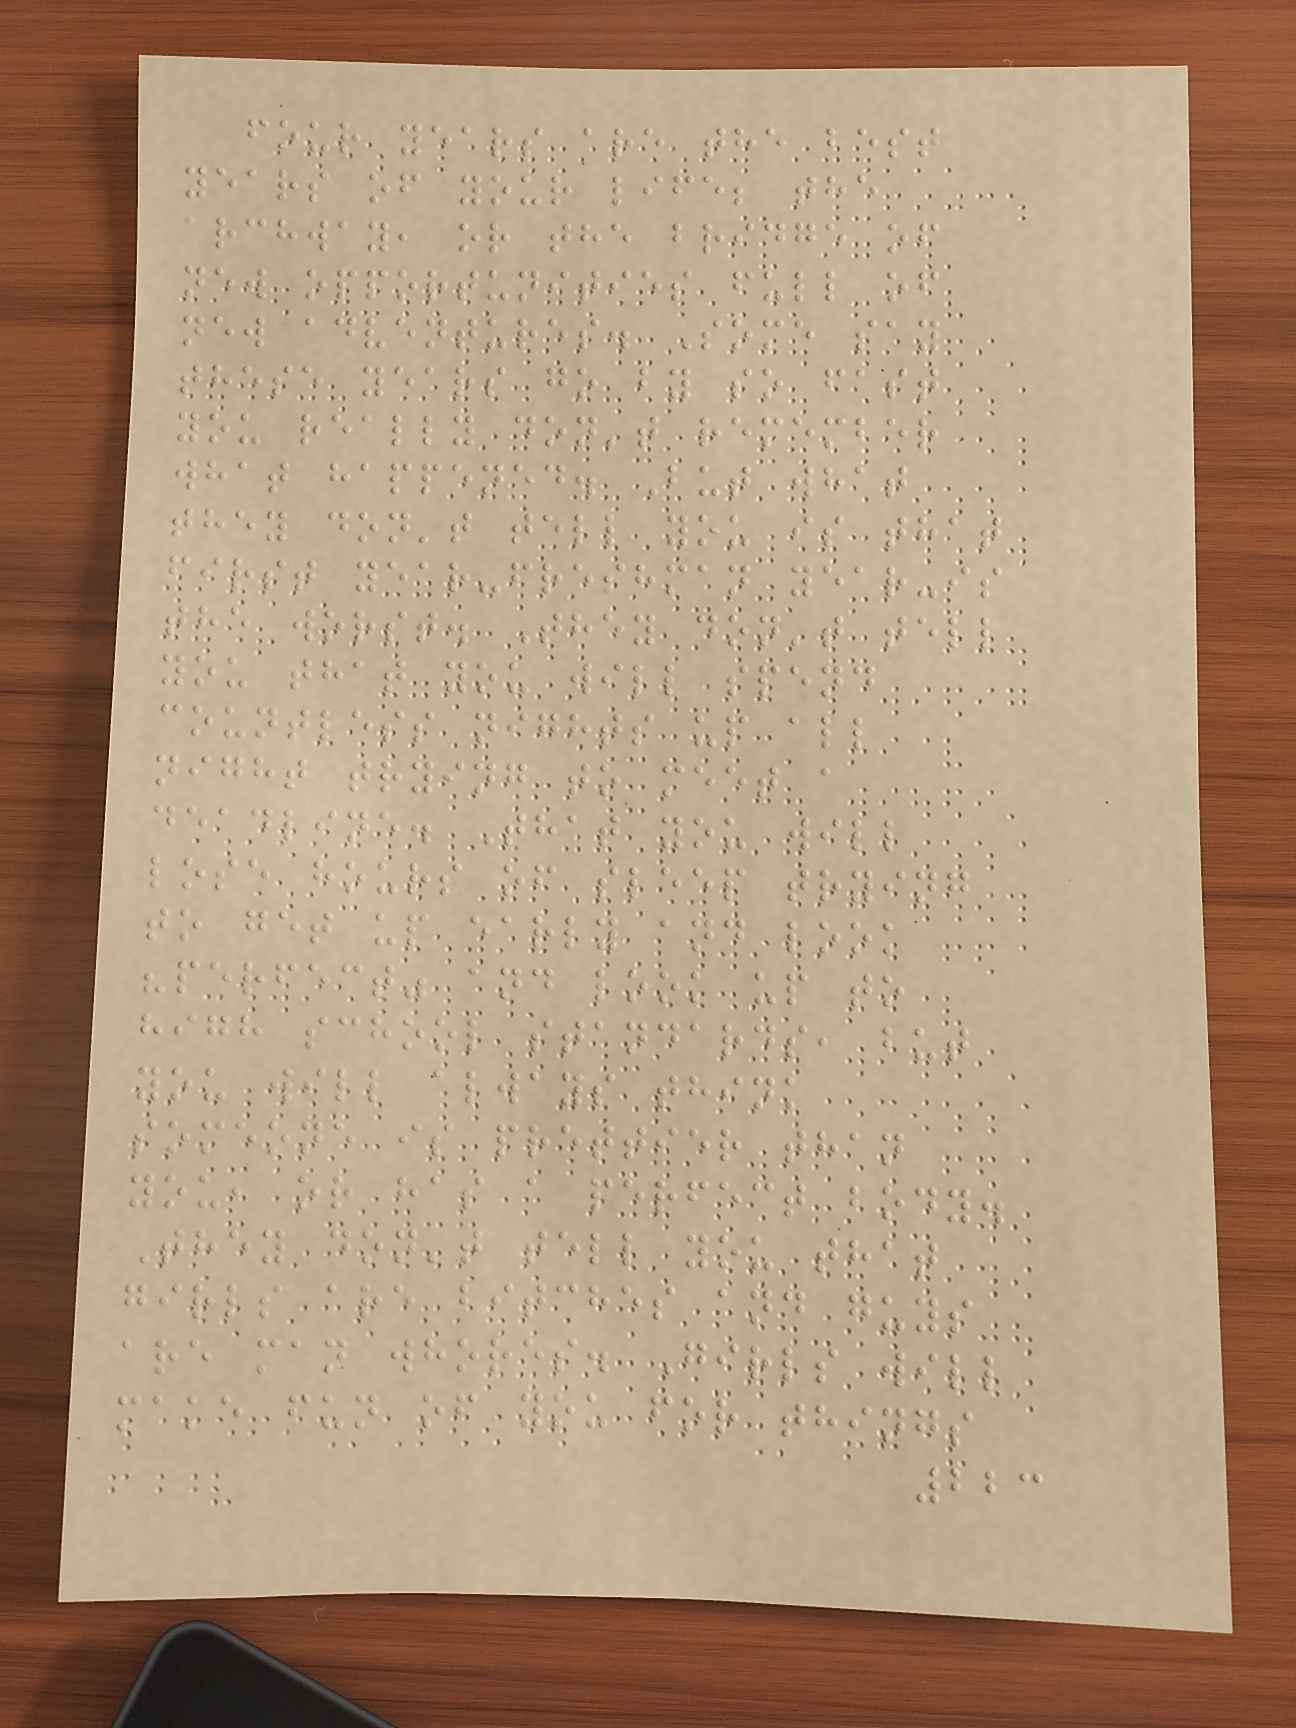four years are the best
years of your life; the
archway, or the bridge of
new opportunities full of
new adventures. Some say
these years go by so fast
you really don't remember
what happened. But what
they don't tell you is that
first year-freshman year-is
the worst. They don't tell
you that you will spend
countless nights up all
night trying to meet a
deadline. That you will
lose hours of sleep trying
to get up early and look
"perfect" and look up to
high school standards, but
you will always think
someone is prettier than
you, or has a perfect body.
They don't tell you that
girls are bitches and guys
are man whores. Girls will
make fun of you for things
223
